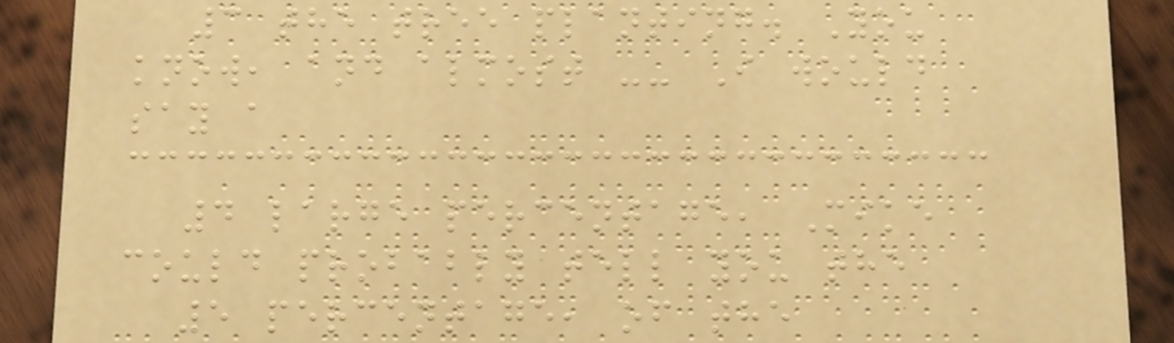3 the tree planting. You
know, and almost -- I would
say a
4 large percentage, Mike
could probably tell you the
5 percentage, of the
